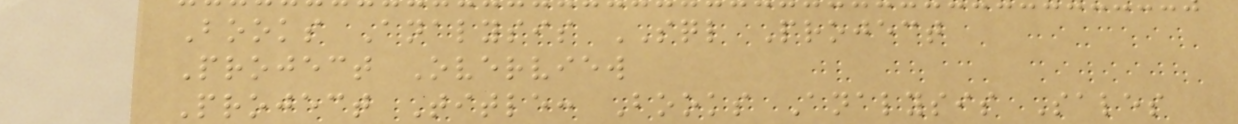Books Analysis SQL Project
Project Overview
Project Title: Books Analysis Sales
